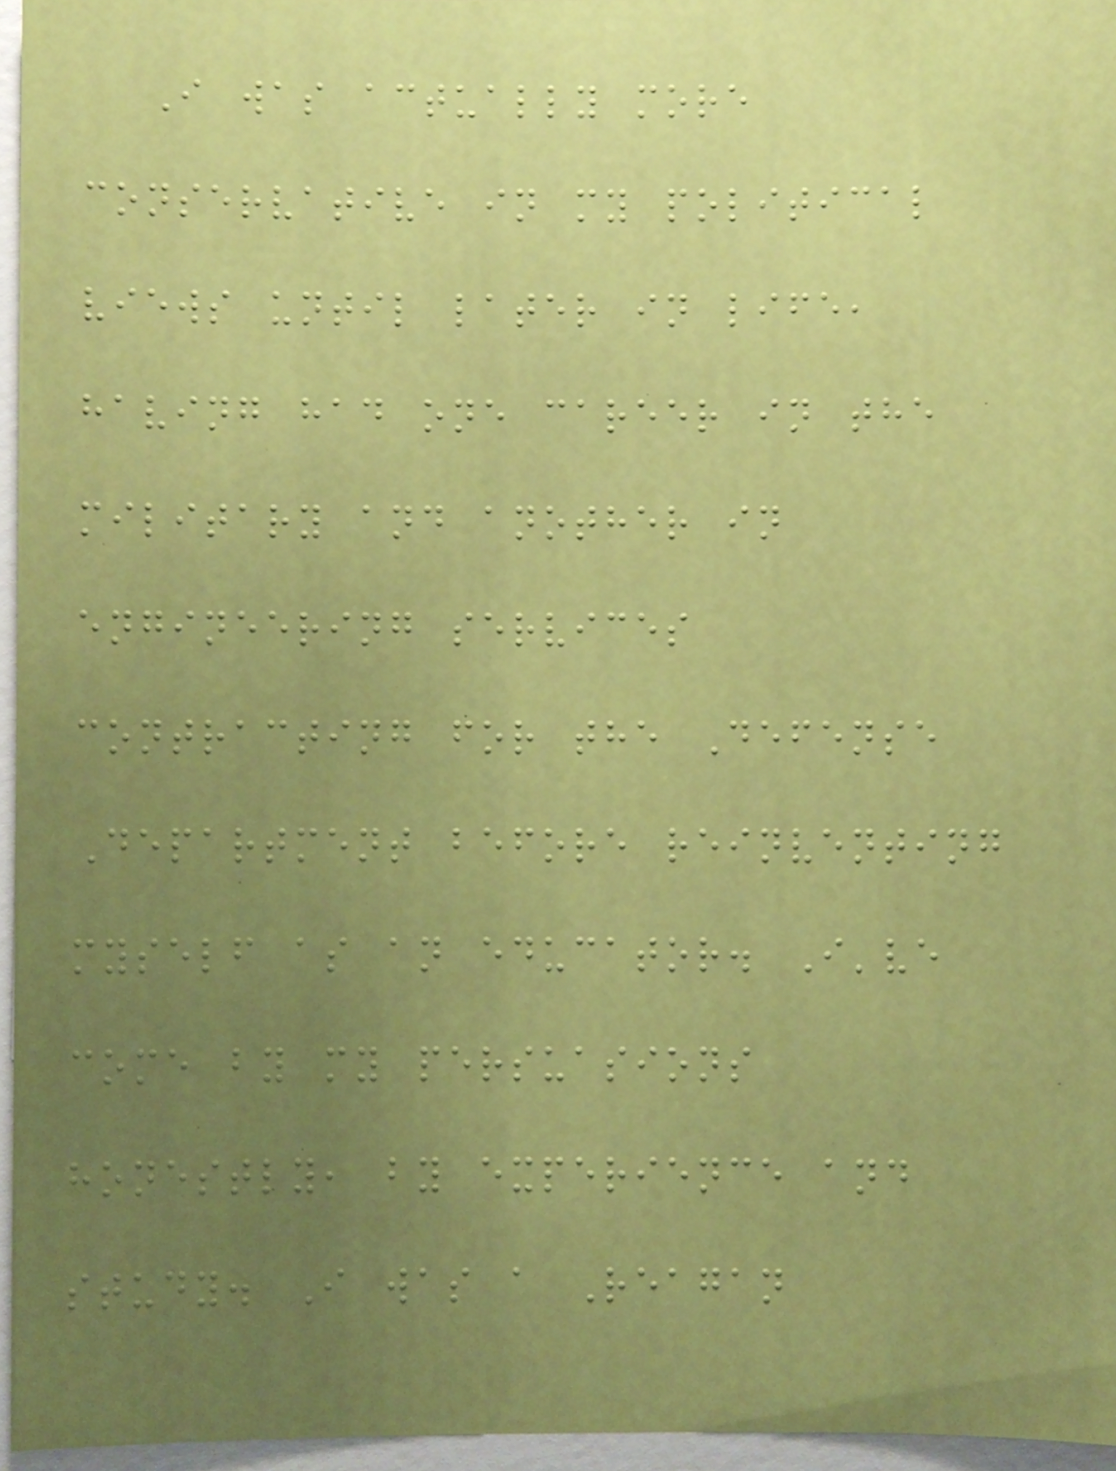I was actually more
conservative in my political
views until later in life,
having had one career in the
military and another in
engineering services
contracting for the Defense
Department before reinventing
myself as an educator. I've
come by my persuasions
honestly, by experience and
study. I was a Reagan
